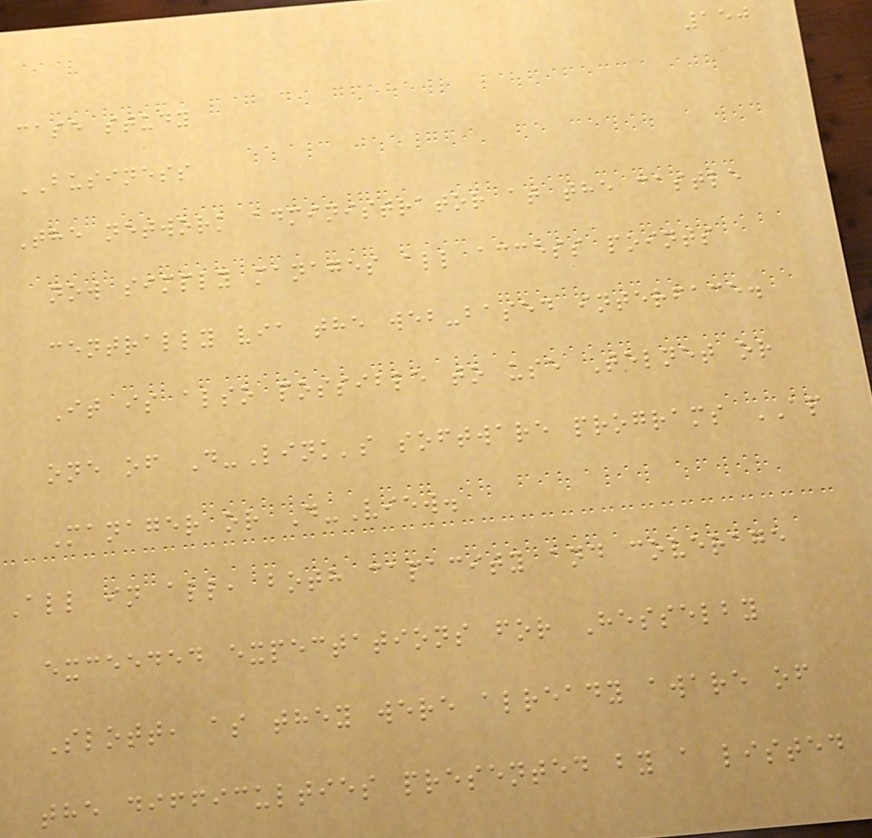150
case study
BUSINESS
The network administrator at the castle
now simply manages all access points
centrally via the web-based interface.
It is also possible to use Telnet or
one of D-Link's software programs AP
Manager or D-View.
All in all, both capacity and coverage
exceeded expectations for Hesselby
Slott, as they were already aware of
the difficulties presented by a listed
